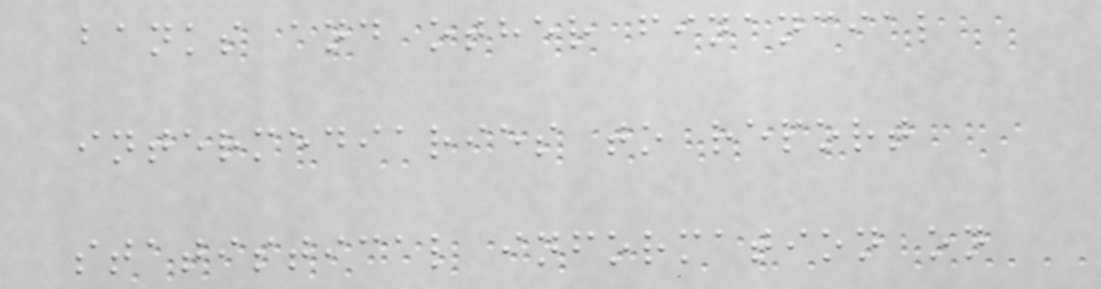banks and other financial
intermediaries to report
statistical information on
